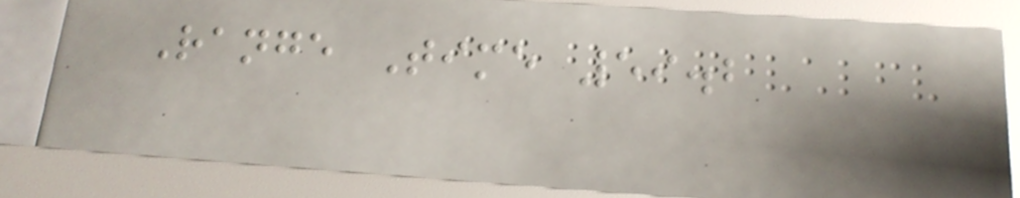Range Time 59.2
